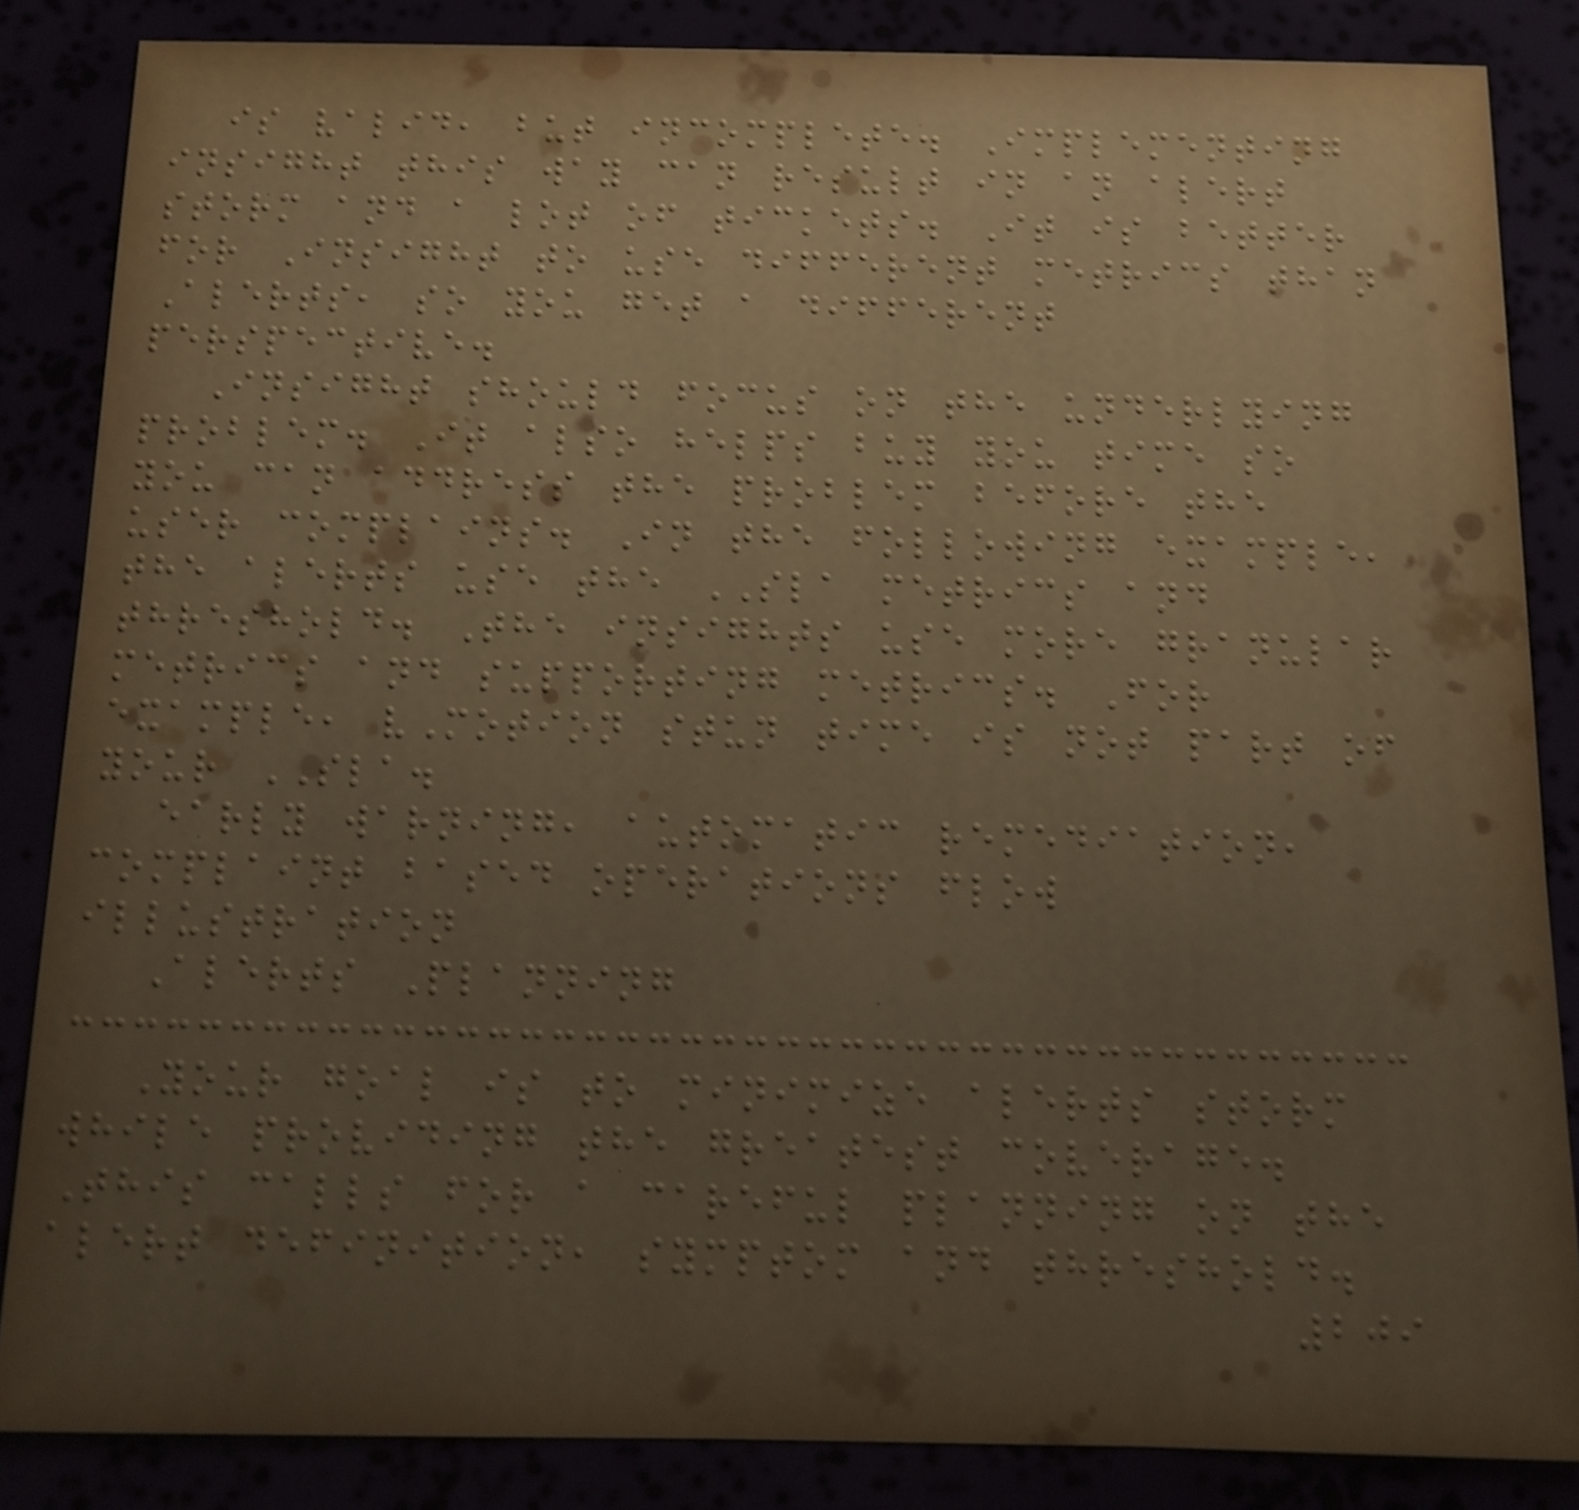is valid, but incomplete. Implementing
insight this way can result in an alert
storm and a lot of tickets. It is better
for Insight to use different metrics than
Alerts, so you get a different
perspective.
Insight should focus on the underlying
problem. It also helps buy you time so
you can address the problem before the
user complains. In the following example,
the alerts use the SLA metrics and
threshold. The insights use more granular
metrics and supporting metrics. For
example, vMotion stun time is not part of
your SLA.
early warning, automatic remediation,
complaint based operations flow
illustration
Alerts Planning
Your goal is to minimize alerts storm
while providing the greatest coverage.
This calls for a careful planning on the
alert definition, symptom and threshold.
209
